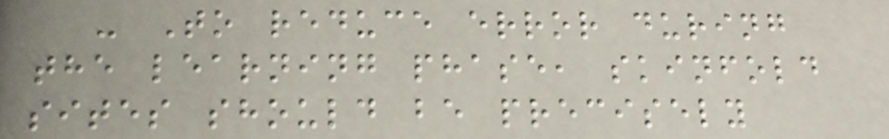- To reduce error during
the learning phase, skinfold
sites should be precisely
